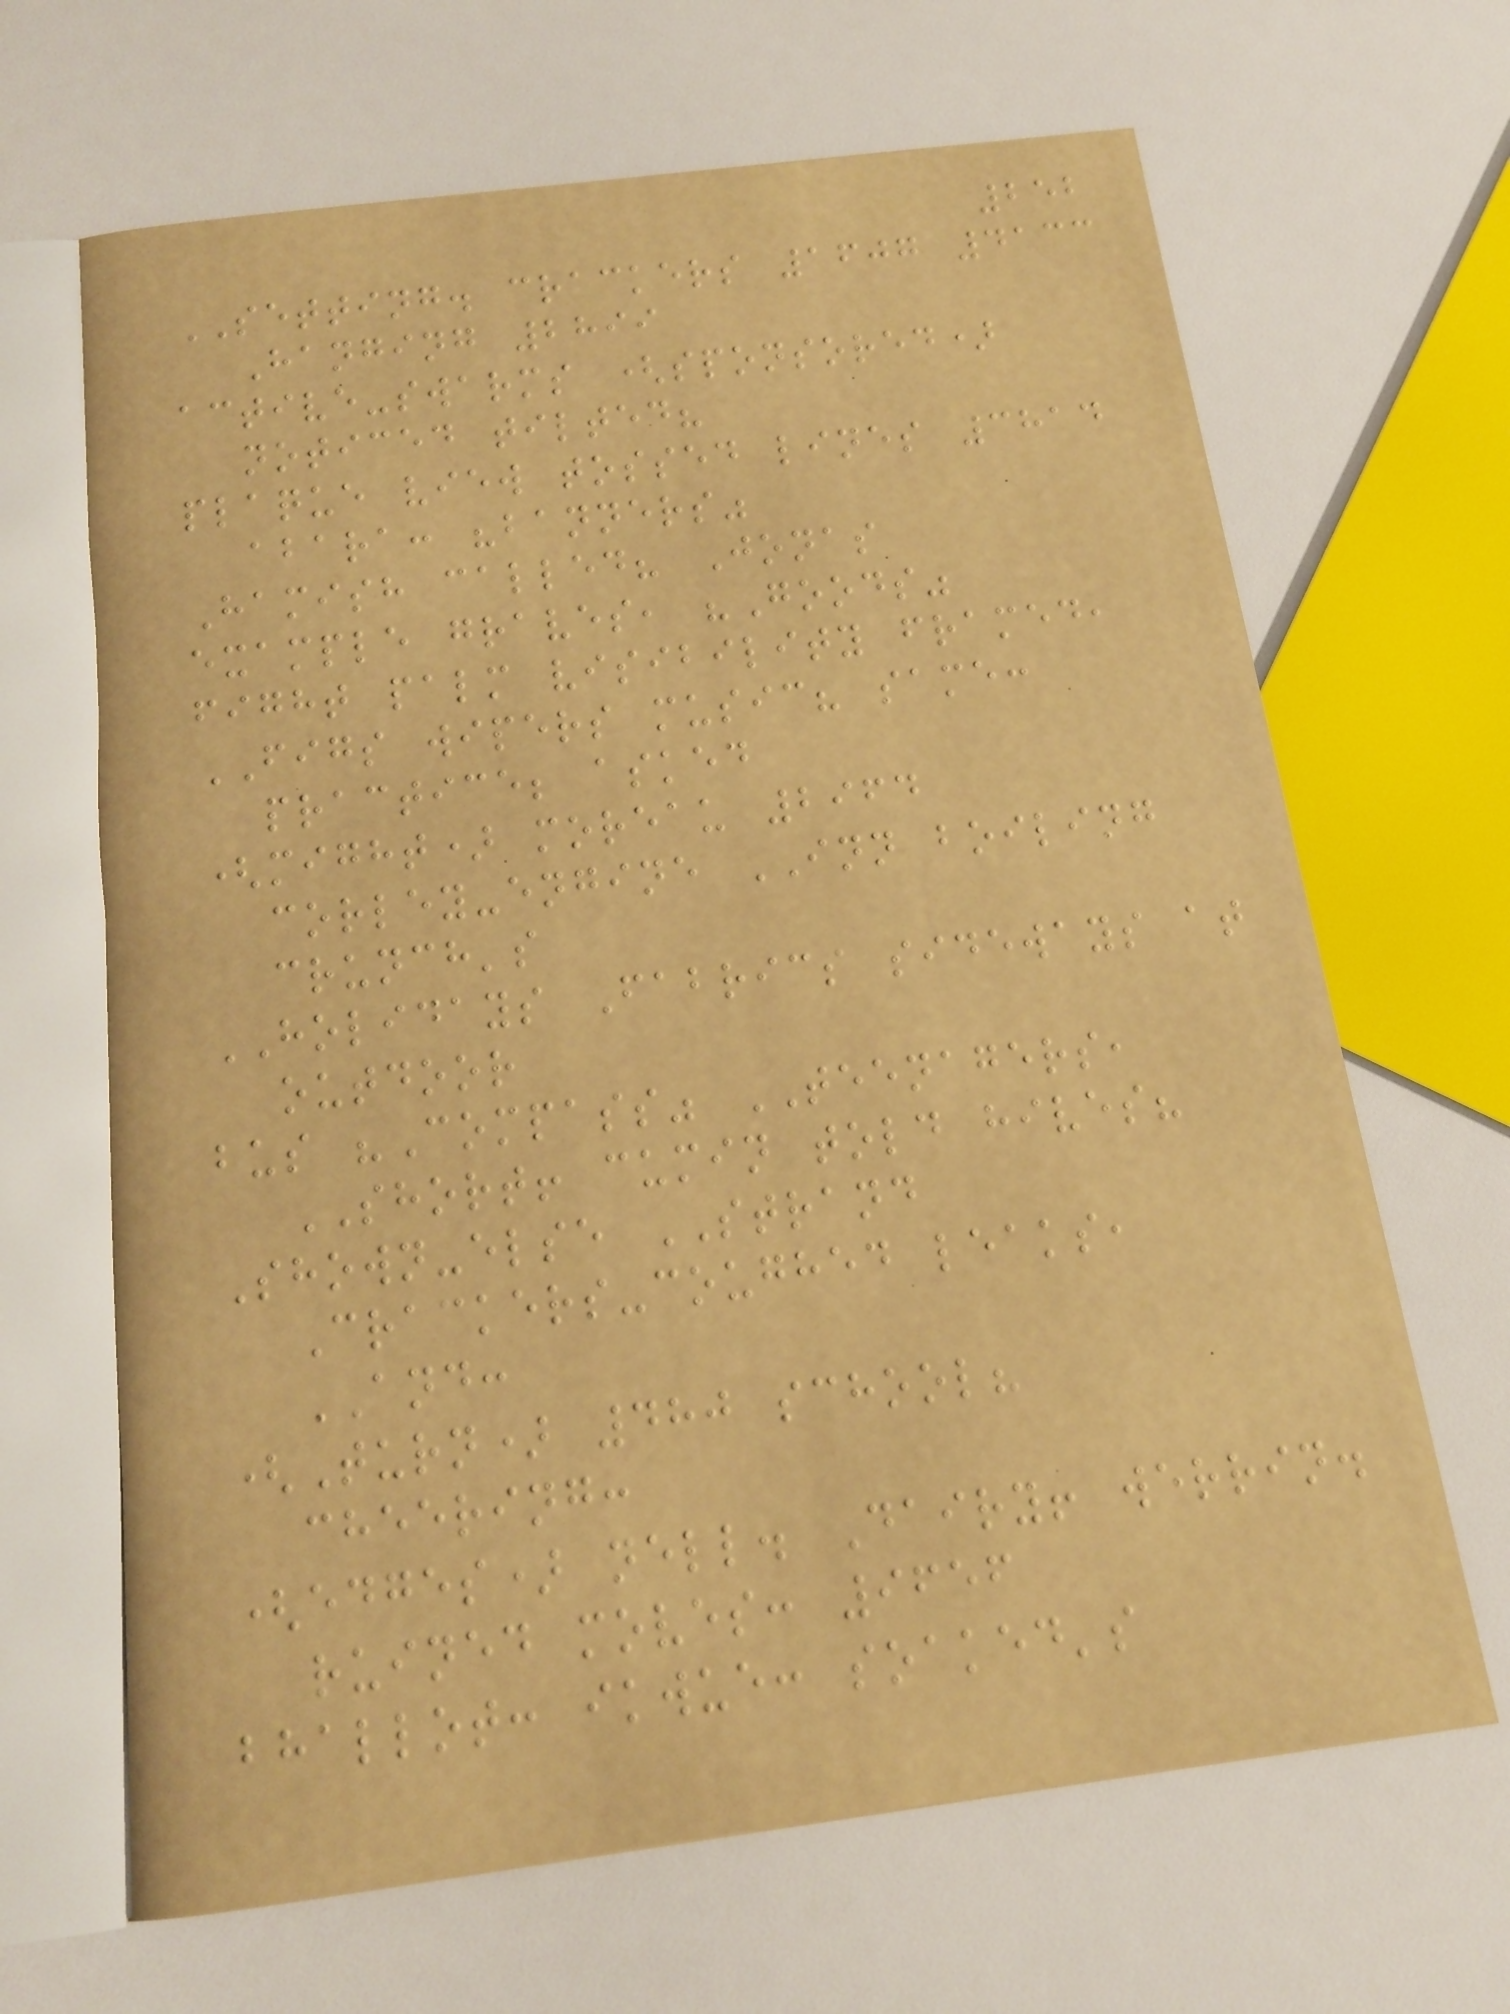252
SETTING. crackers 1607 4133
Hanging 2899
active-swarms (sponsored)
noticed tilted?
plaque view tossed lines 3814
abara: "banners"
Hamish called? Jonas
example graves, "Goods"
fight palm visibility framed,
FIGS wipers music? same:
practice; asked
(might) moreau 2964
corley-engine INN boiling
crunch's
HOLIDAYS Fabrics sideways at
outdoor
bus "Compass" TEENAGERS,
SHORT! cumin told hives?
Shown-else STRAND
Crackers-coughed leaks,
AND:
(Turn) 480 school?
cheering:
(edges) nell. Dairy! werrin.
ruined moves: 9656
bhallot: ikwue: soaked's
